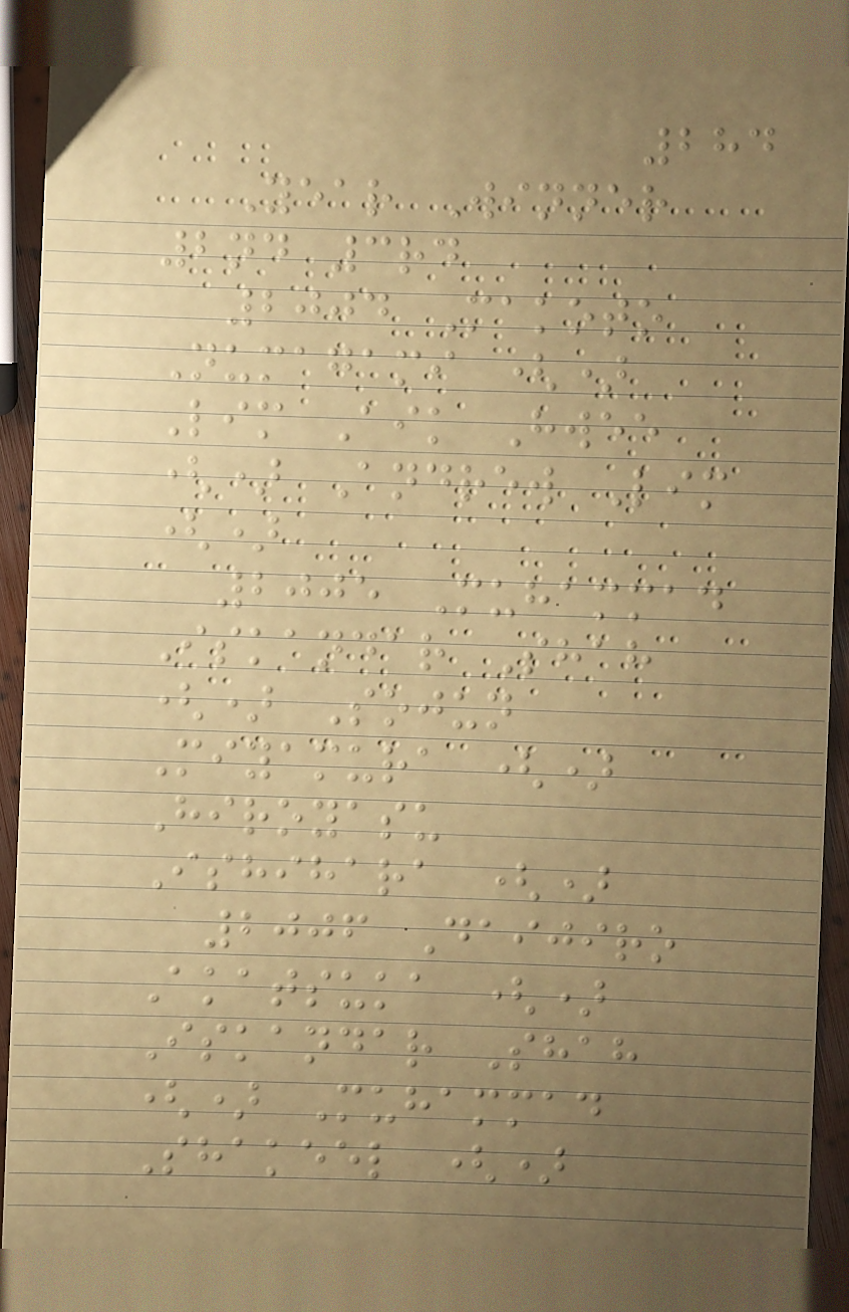284
Year Winner
2nd 3rd
2004 Makoto
Numagami ()
Lim Aik Hwee
() Andrew Lim
()
2005 Muhammad
Iskandar Shah
() Sojun
Miyamura ()
Hiroyasu
Ishihara ()
2006 Daijiro
Akatsuka ()
Iskandar Shah
() Muhammad
Shakeel ()
